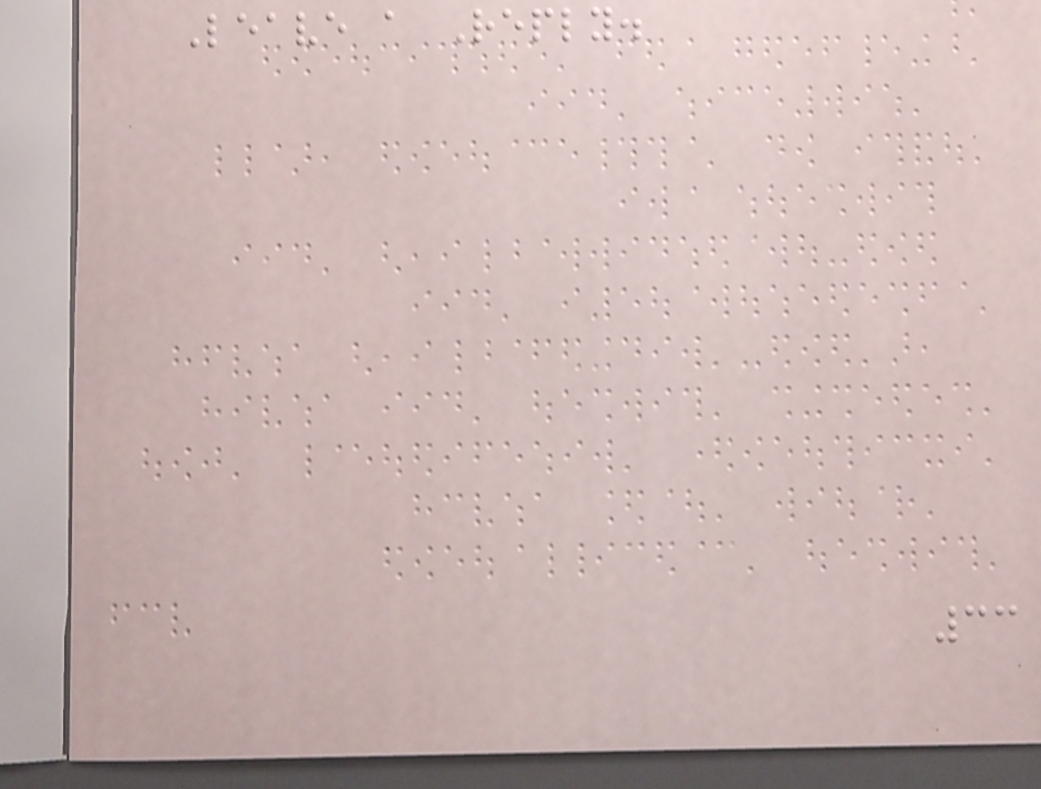Leave a Reply.
33
